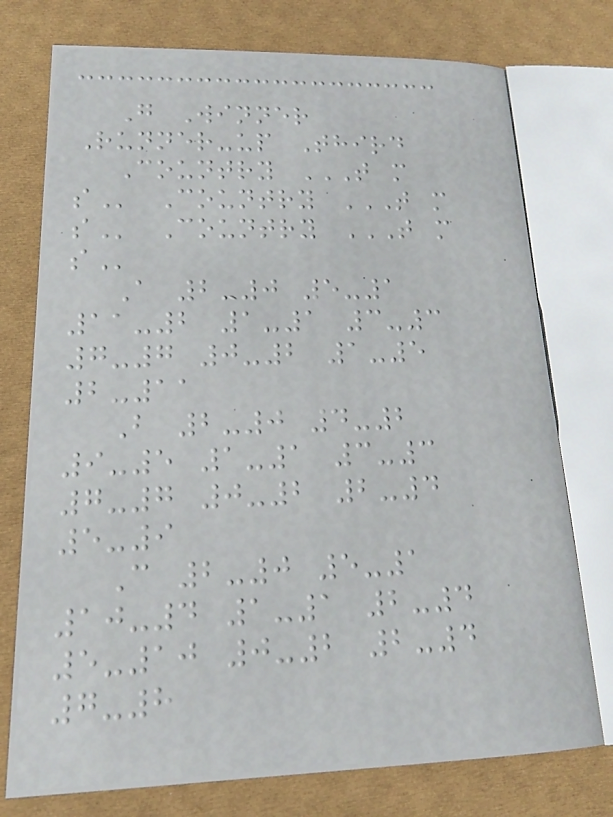G Winner
Runner-up Third
Country T M
S Country T M
S Country T M
S
A 2-0 5-1
11-2 1-1 3-3
7-7 0-2 1-5
2-11
B 2-0 4-2
9-5 1-1 3-3
7-7 0-2 2-4
5-9
C 2-0 5-1
10-4 1-1 2-4
5-10 0-2 2-4
7-8
